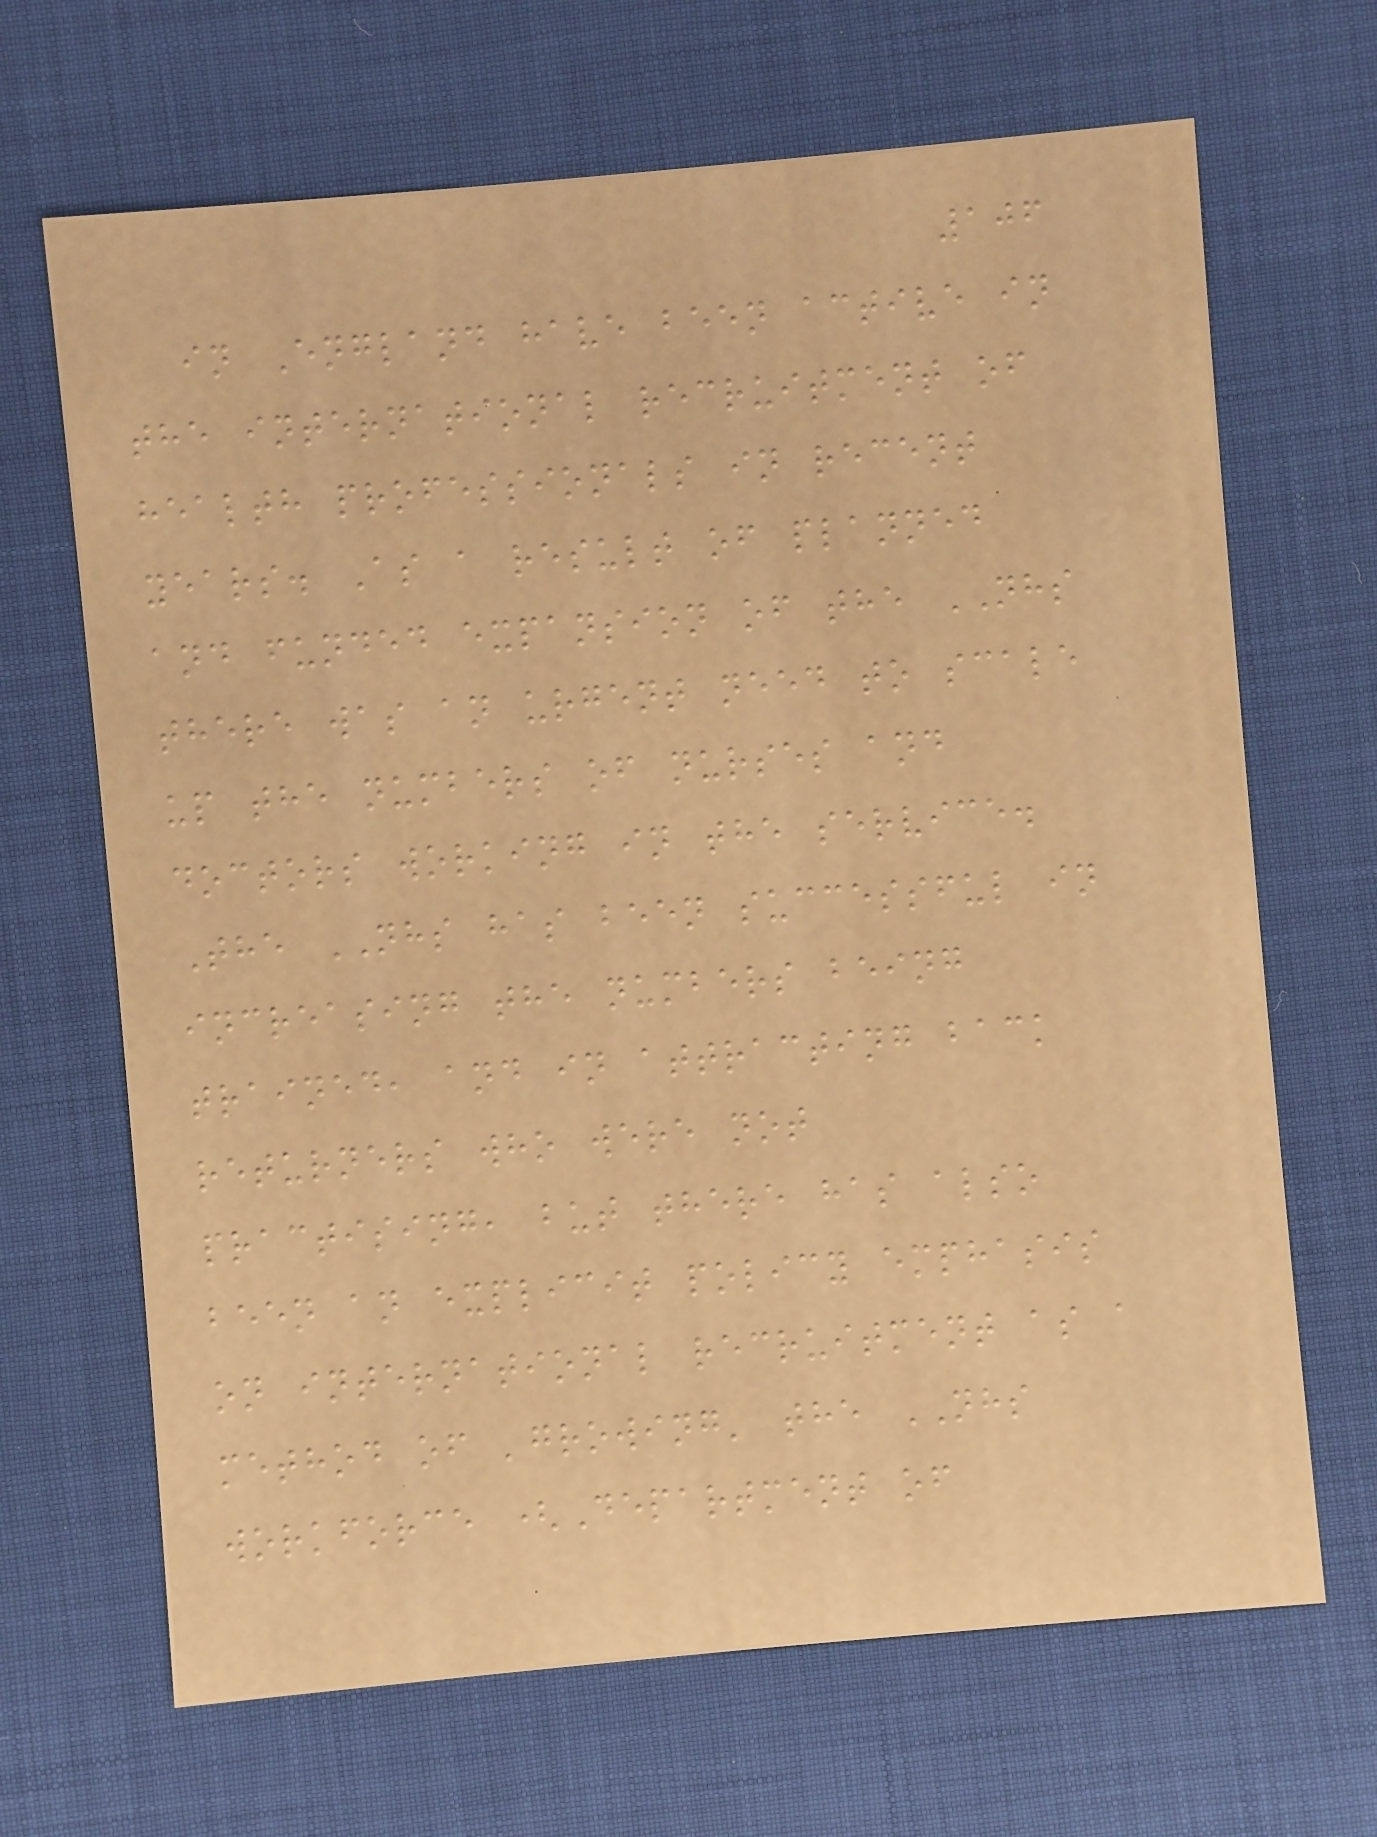106
in England have been active in
the international recruitment of
health professionals in recent
years. As a result of planned
and funded expansion of the NHS
there was an urgent need to scale
up the numbers of nurses and
doctors working in the service.
The NHS has been successful in
increasing the numbers being
trained, and in attracting back
returners who were not
practising, but there has also
been an explicit policy emphasis
on international recruitment as a
method of 'growing' the NHS
workforce (Department of
